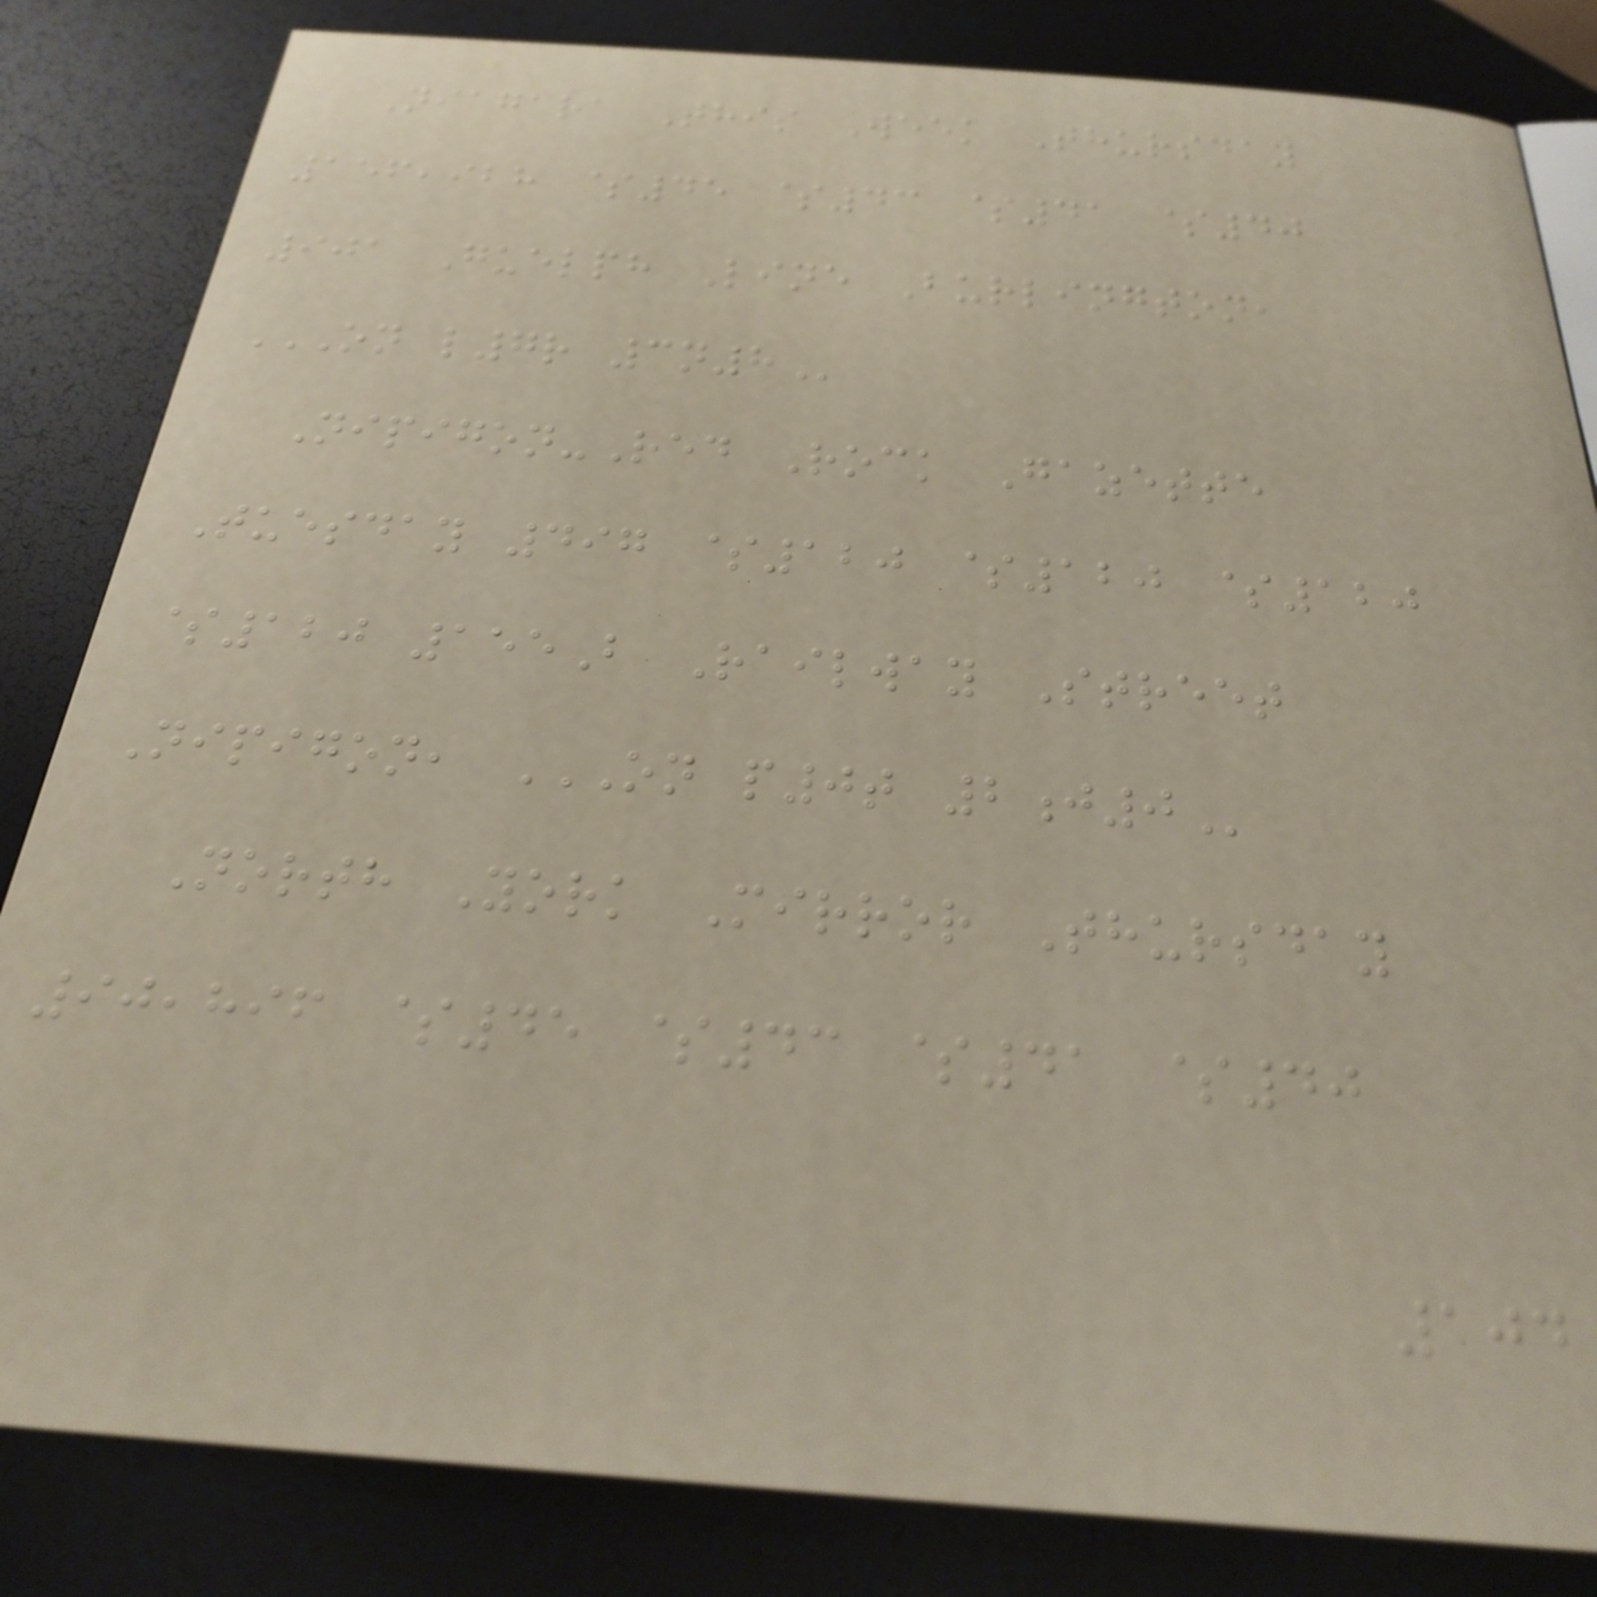Niagara This Week Thursday
156,928 $45 $43 $41 $40
901 Guelph Line Burlington,
ON L7R 3N8
Nipigon-Red Rock Gazette
Tuesday 497 $120 $120 $120
$120 155B Railway Street
Nipigon, ON P0T 2J0
North York Mirror Thursday
90,896 $45 $43 $41 $40
104
